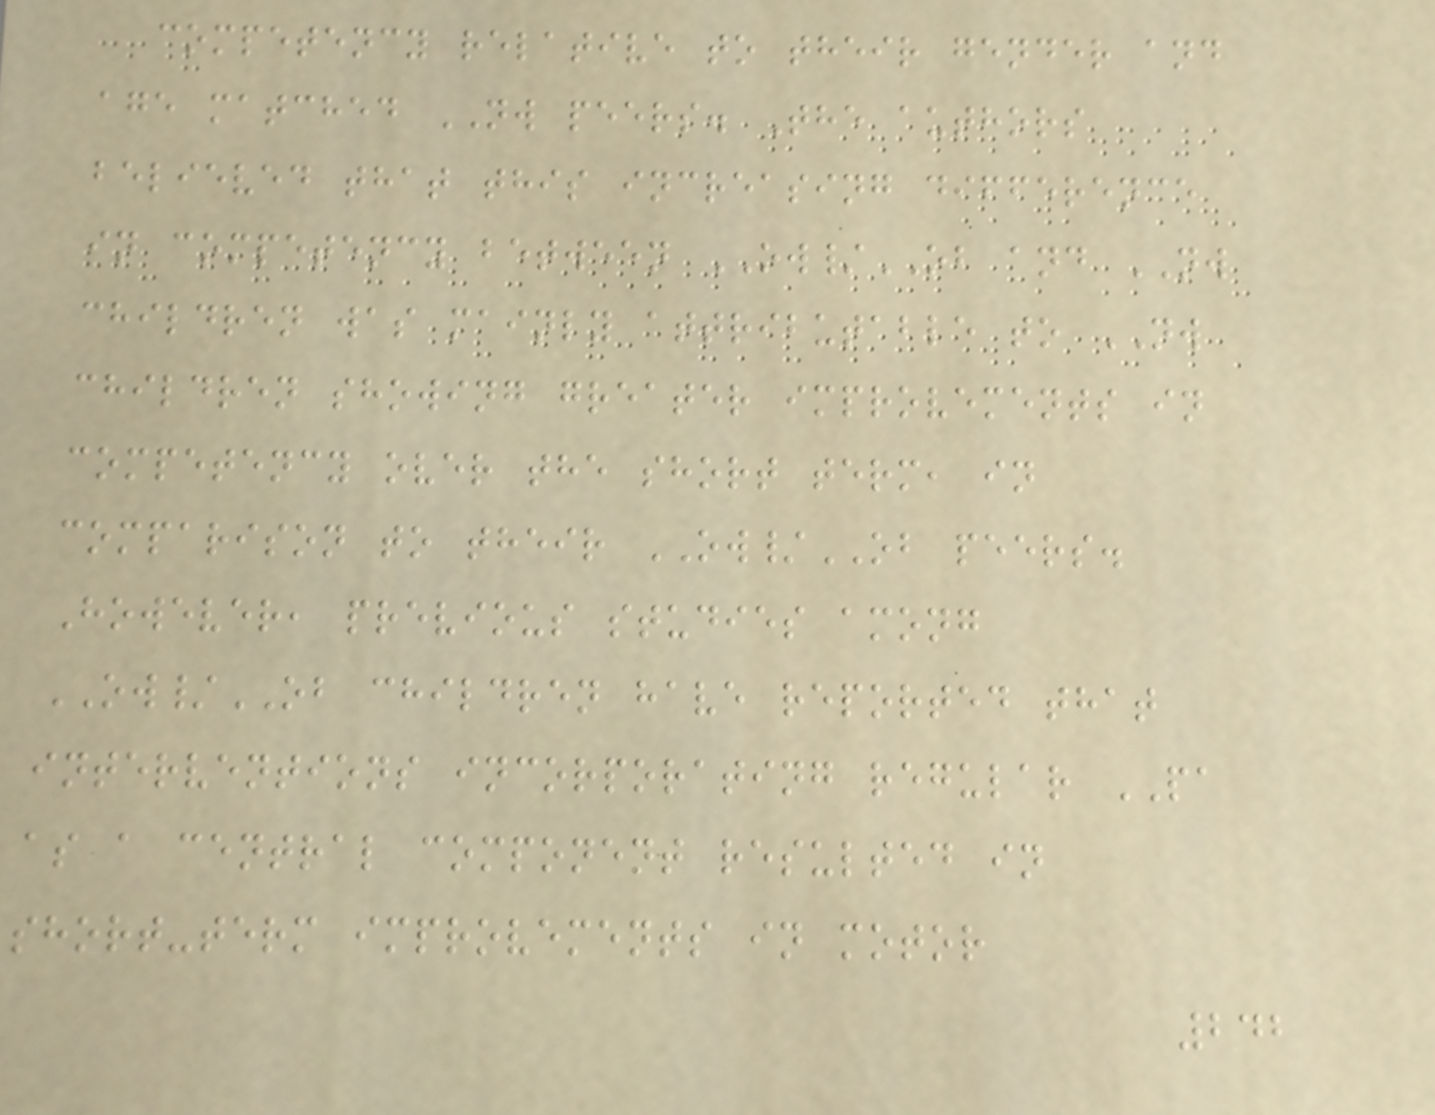competency relative to their gender and
age matched NW peers. The authors
believed that this increasing difference
in competency between OW/OB and NW
children was mainly attributable to NW
children showing greater improvements in
competency over the short term, in
comparison to their OW/OB peers.
However, previous studies among
OW/OB children have reported that
interventions incorporating regular PA
as a central component resulted in
short-term improvements in motor
242
